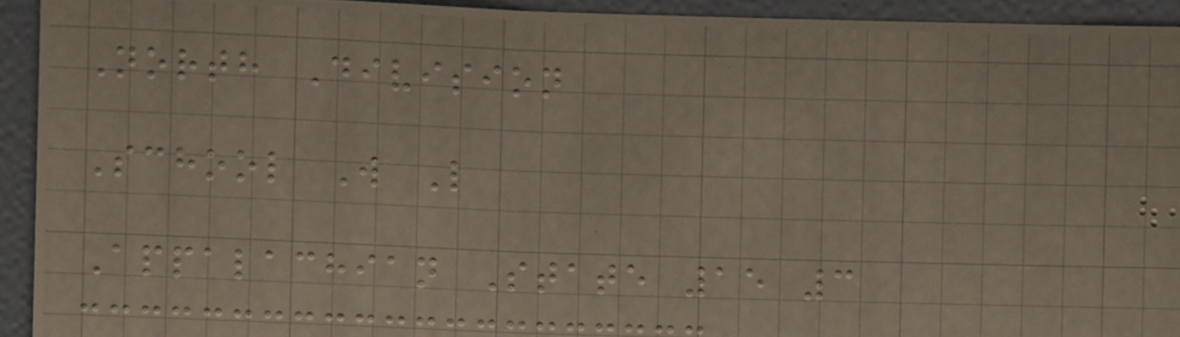North Division
School W L
Appalachian State 15 3
